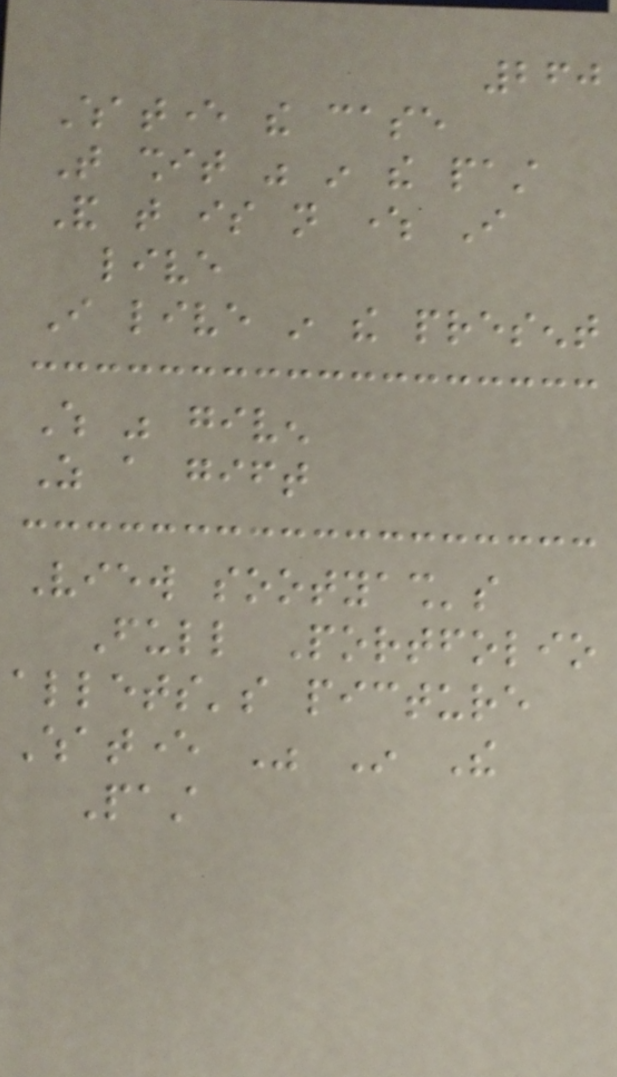260
Whatever the case
That shit was in the past
And that is not where I
live
I live in the present
Which was given
As a gift
View sootyash's
Full Portfolio
allets's picture
Whatever Was In The
Past
